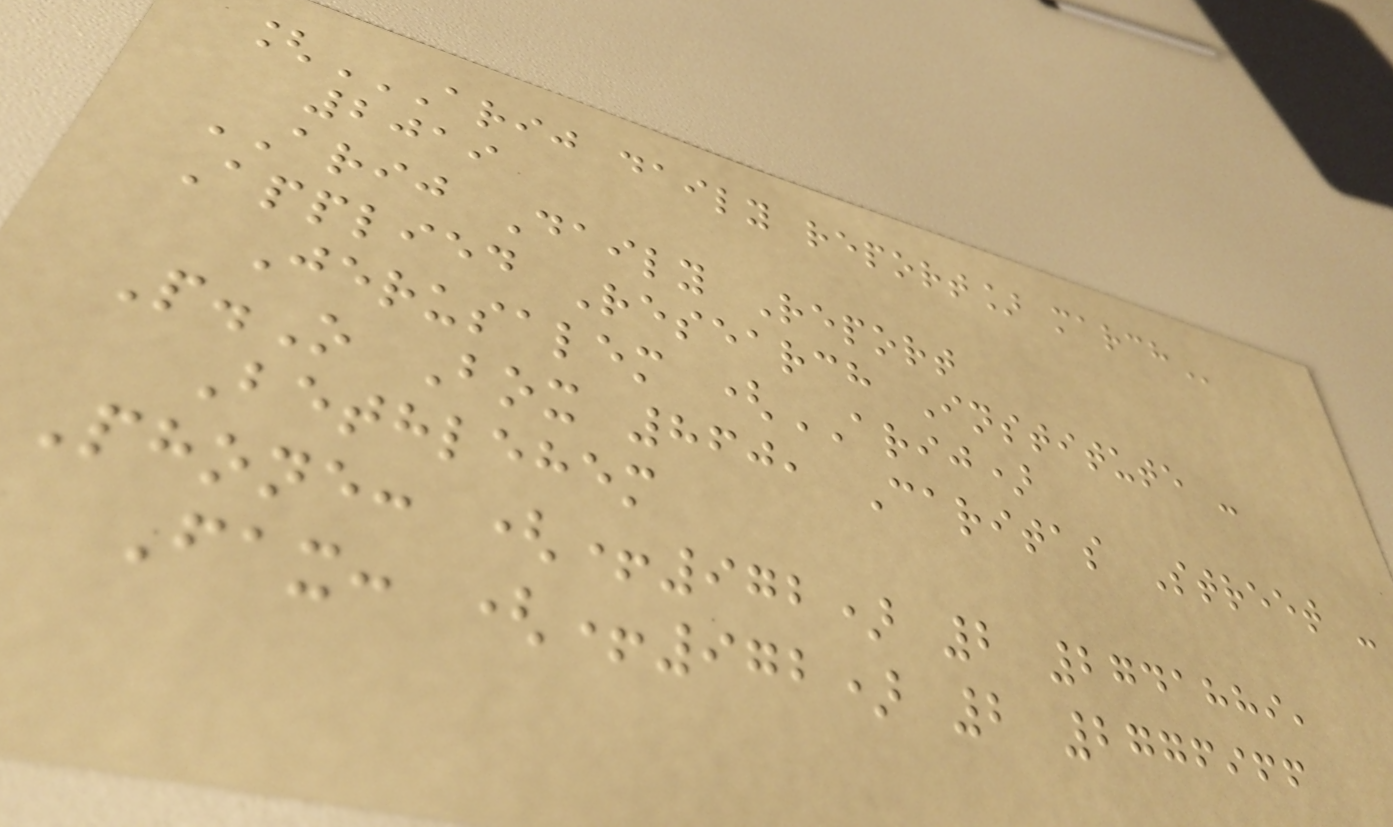[ARIJ DAILY REPORT] MARCH
2019
ARIJ Daily Report
Applied Research Institute -
Jerusalem (ARIJ)
P.O Box 860, Caritas Street -
Bethlehem
Phone: (+972) 2 2741889,
Fax: (+972) 2 2776966
